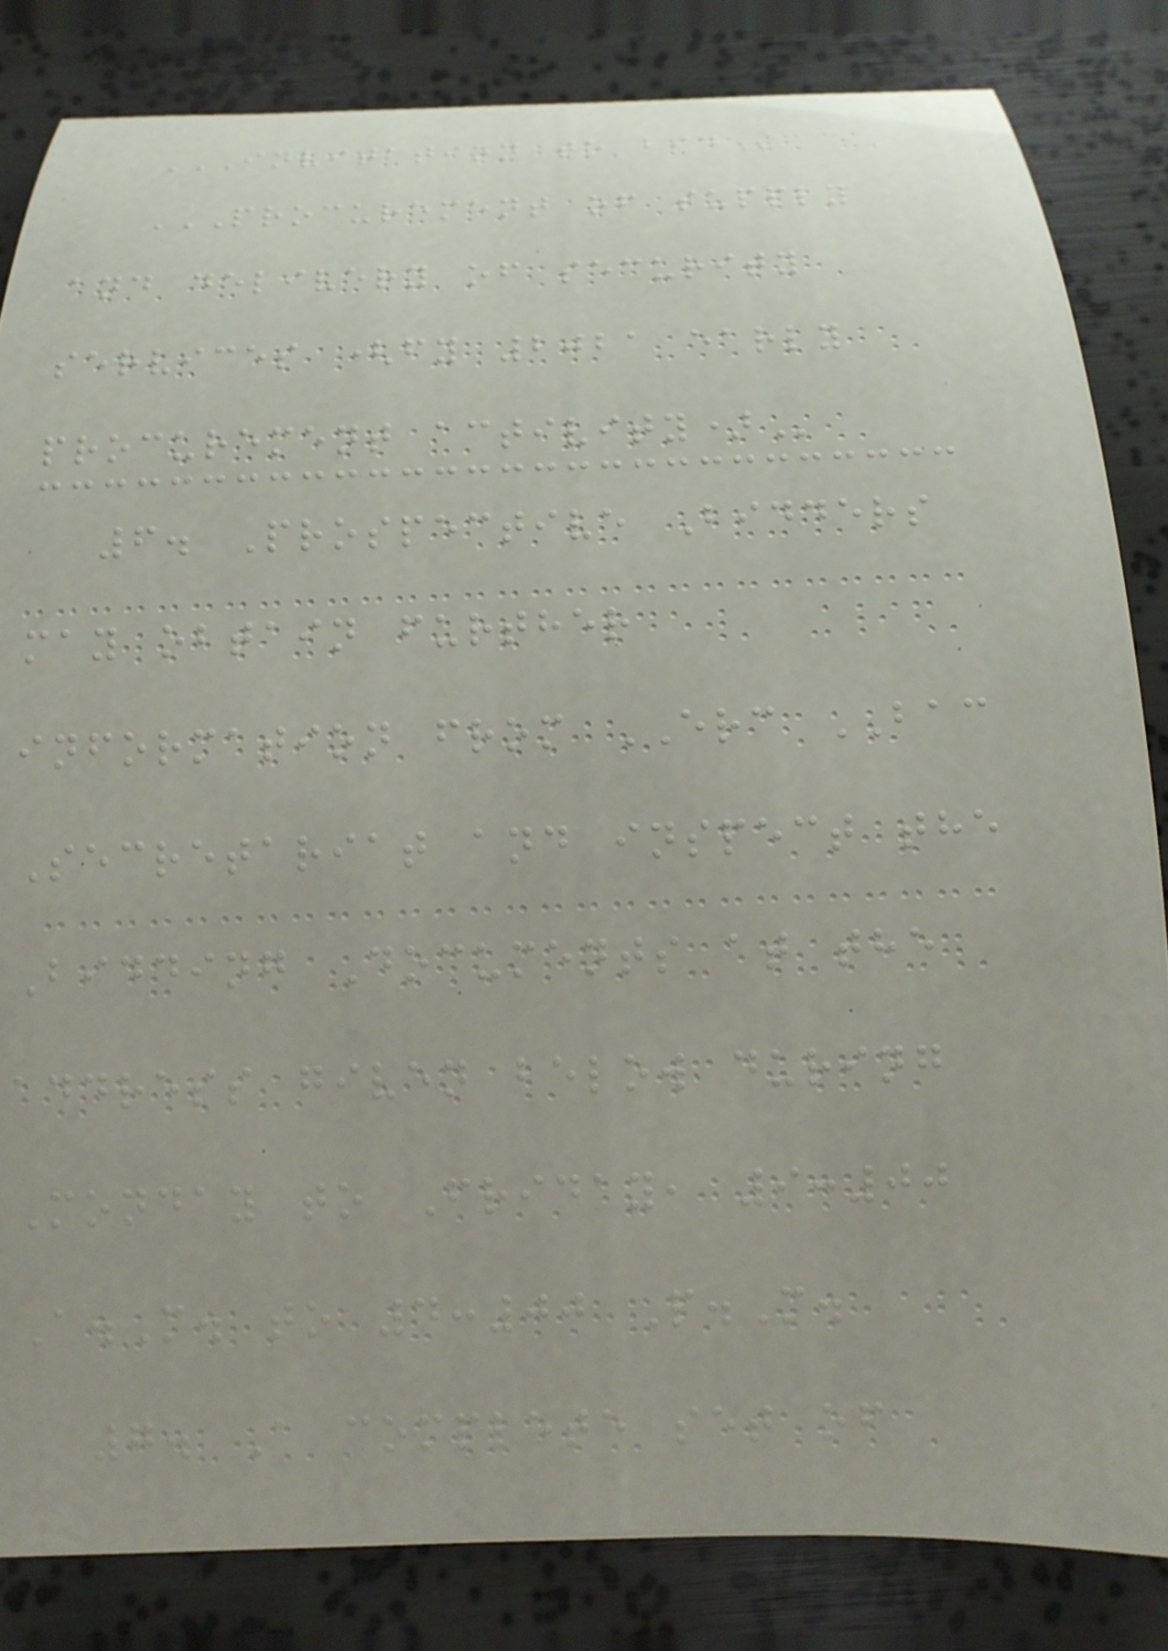INVITATION TO BID
PROCUREMENT OF SUPPLY
AND DELIVERY OF SECURITY
SERVICES (FY 2021 EARLY
PROCUREMENT ACTIVITY)
6. Prospective Bidders
may obtain further
information from ERC BAC
Secretariat and inspect the
Bidding Documents at the
address given below during
Monday to Friday, 9:00
A.M. to 4:00 P.M.
7. A complete set of
